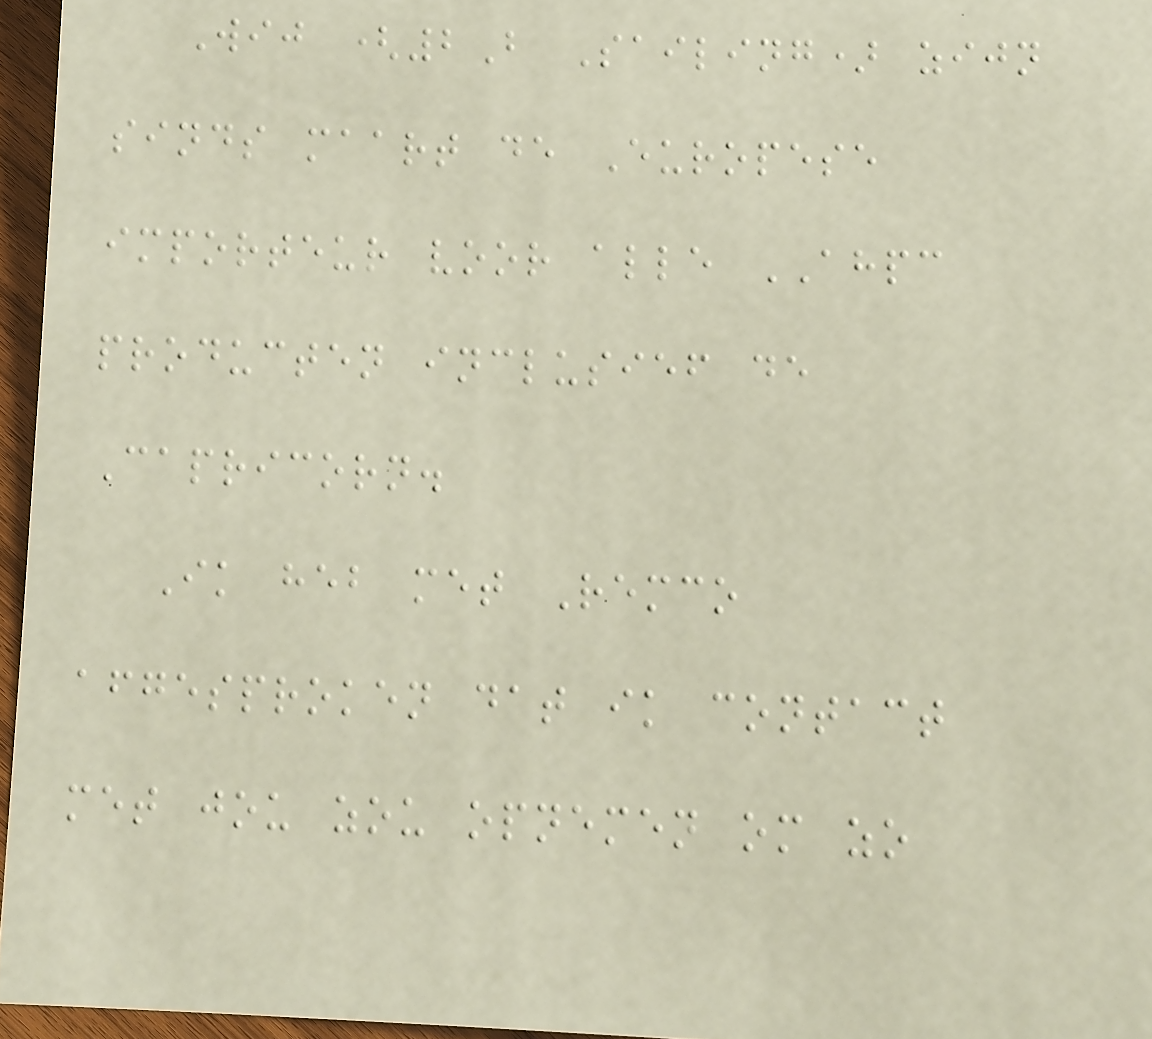Wij (2B Sailing) zijn
sinds maart de Europese
importeur voor alle AHPC
producten inclusief de
Capricorn.
Ik heb met Remco
afgesproken dat ik contact
met jou zou opnemen om zo
